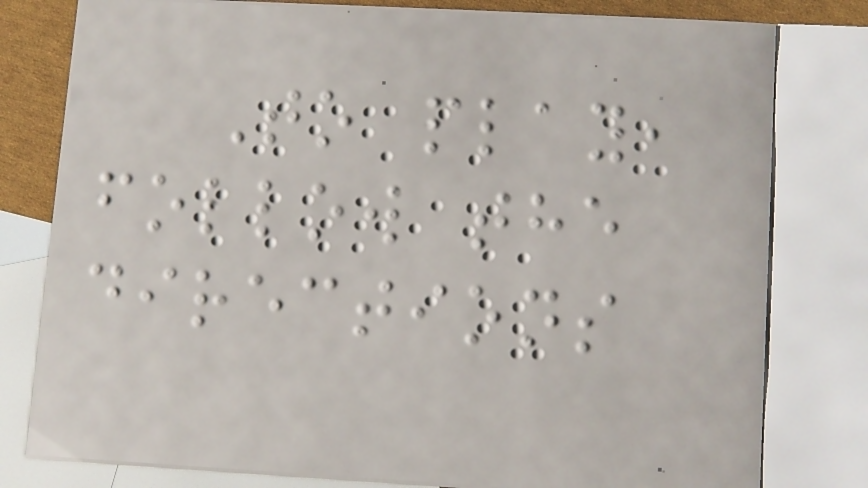To play,
follow the
directions
